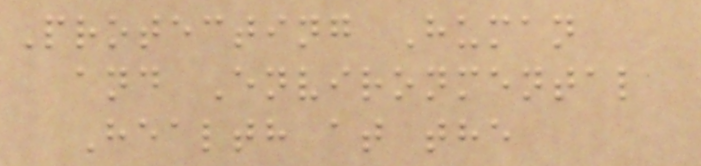Protecting Human
and Environmental
Health at the
